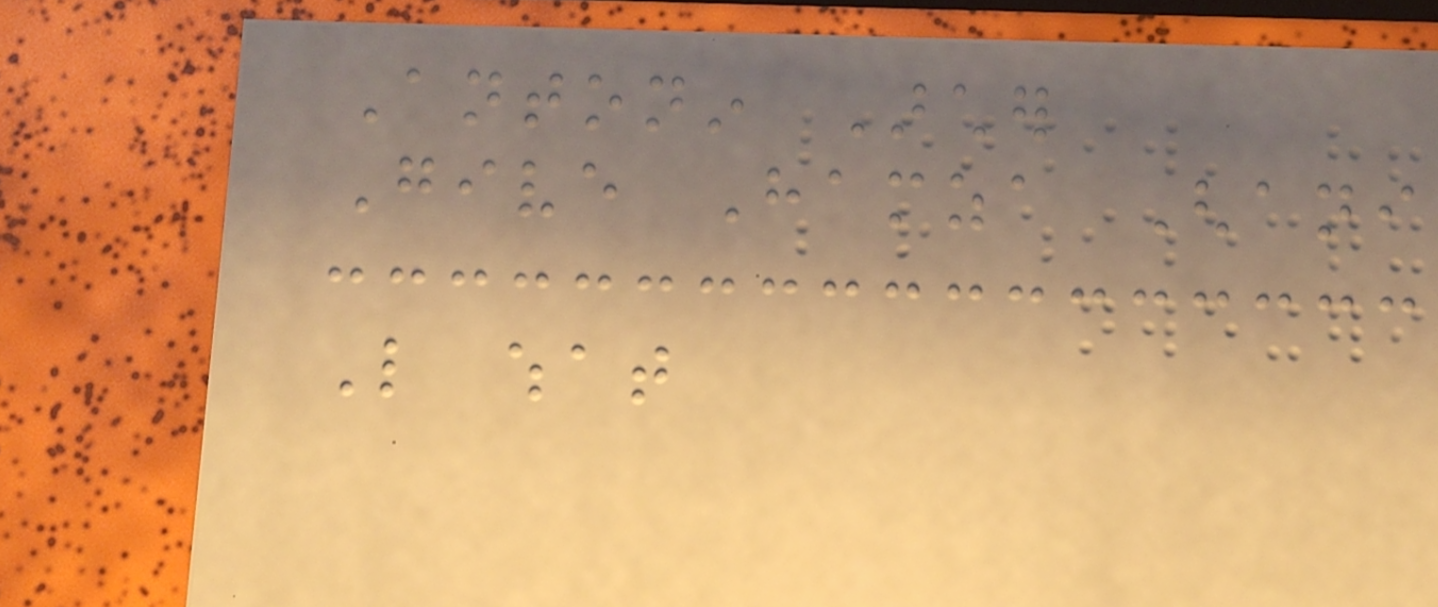Antonin Archer
Give Hamza Ghani
Like what
